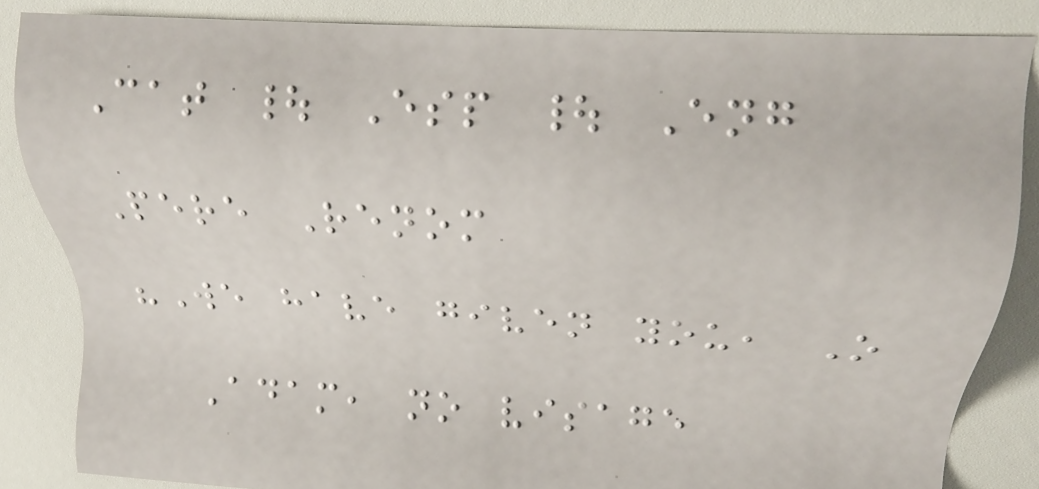Cat | Esp | Eng
Pere Renom
"We have given you, O
Adam, no visage
